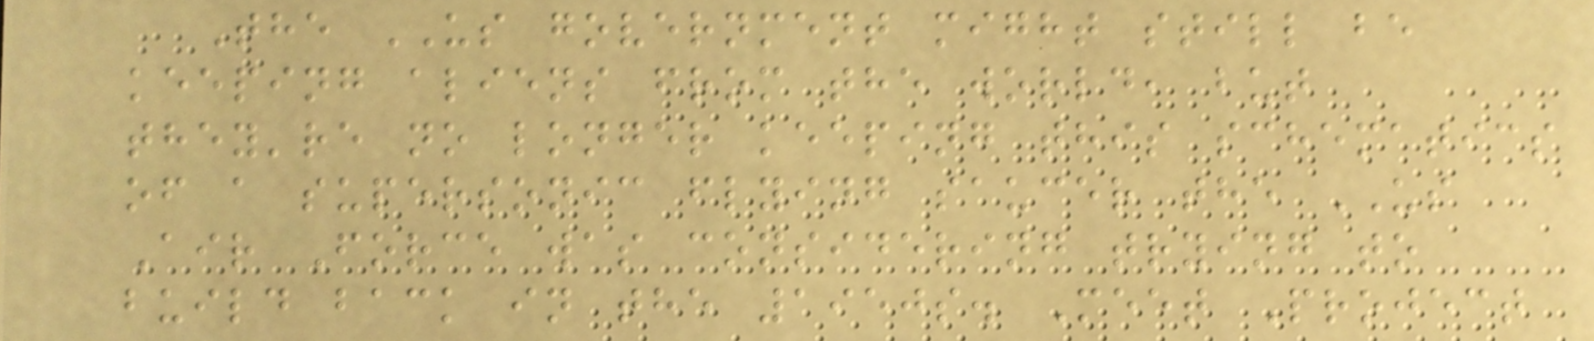The US government might still be
keeping aliens from the world, but
they're no longer keeping this schematics
of a supersonic flying saucer the US
Air Force was considering trying to
build back in the 1950s. Meet Project
